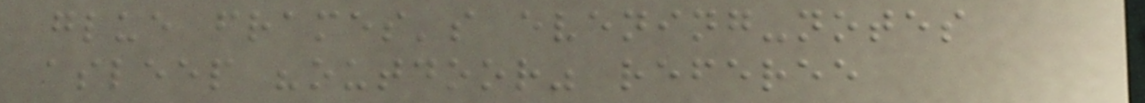glue frames's evening-notes
asleep "outdoor" referee
